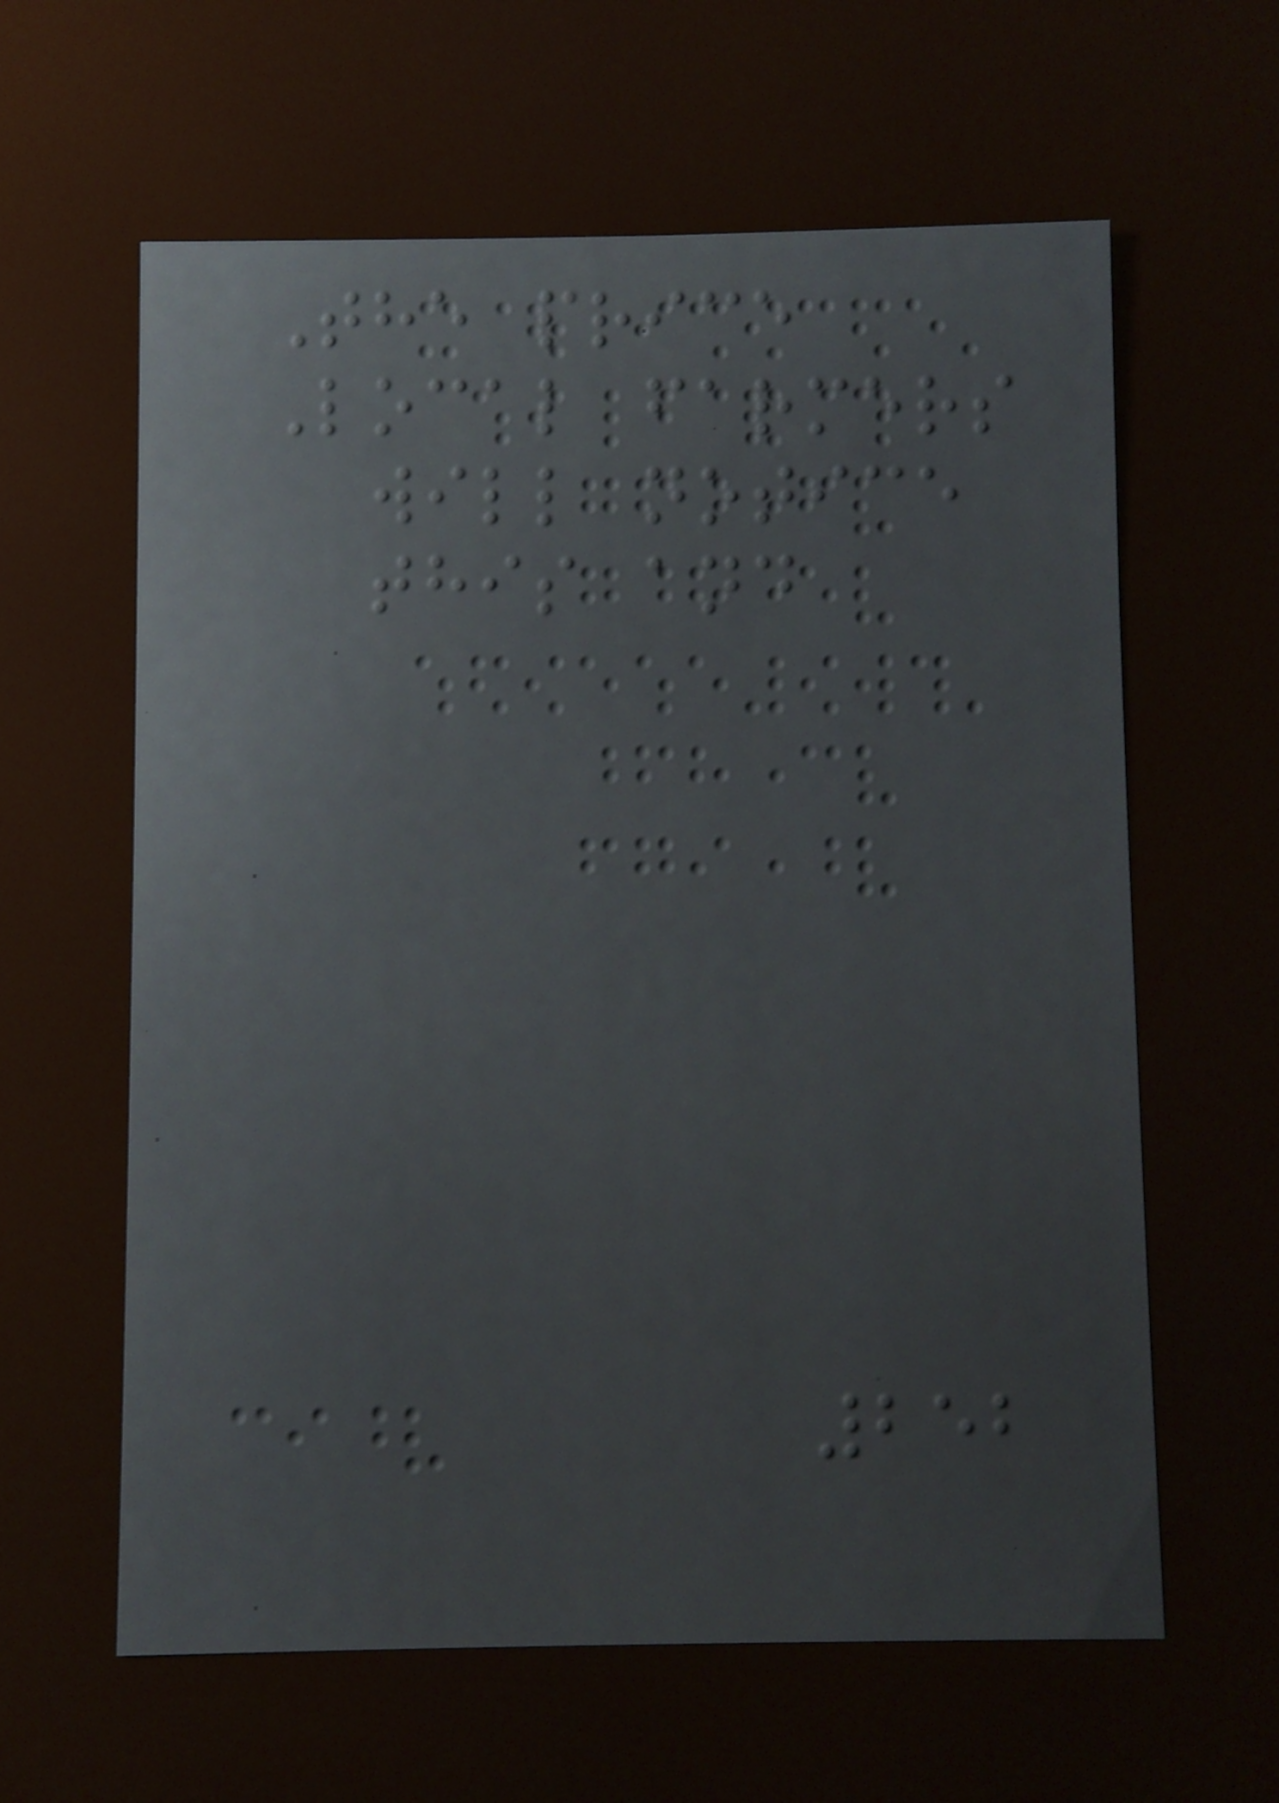The price
Local farmers
will notice
this and
252
